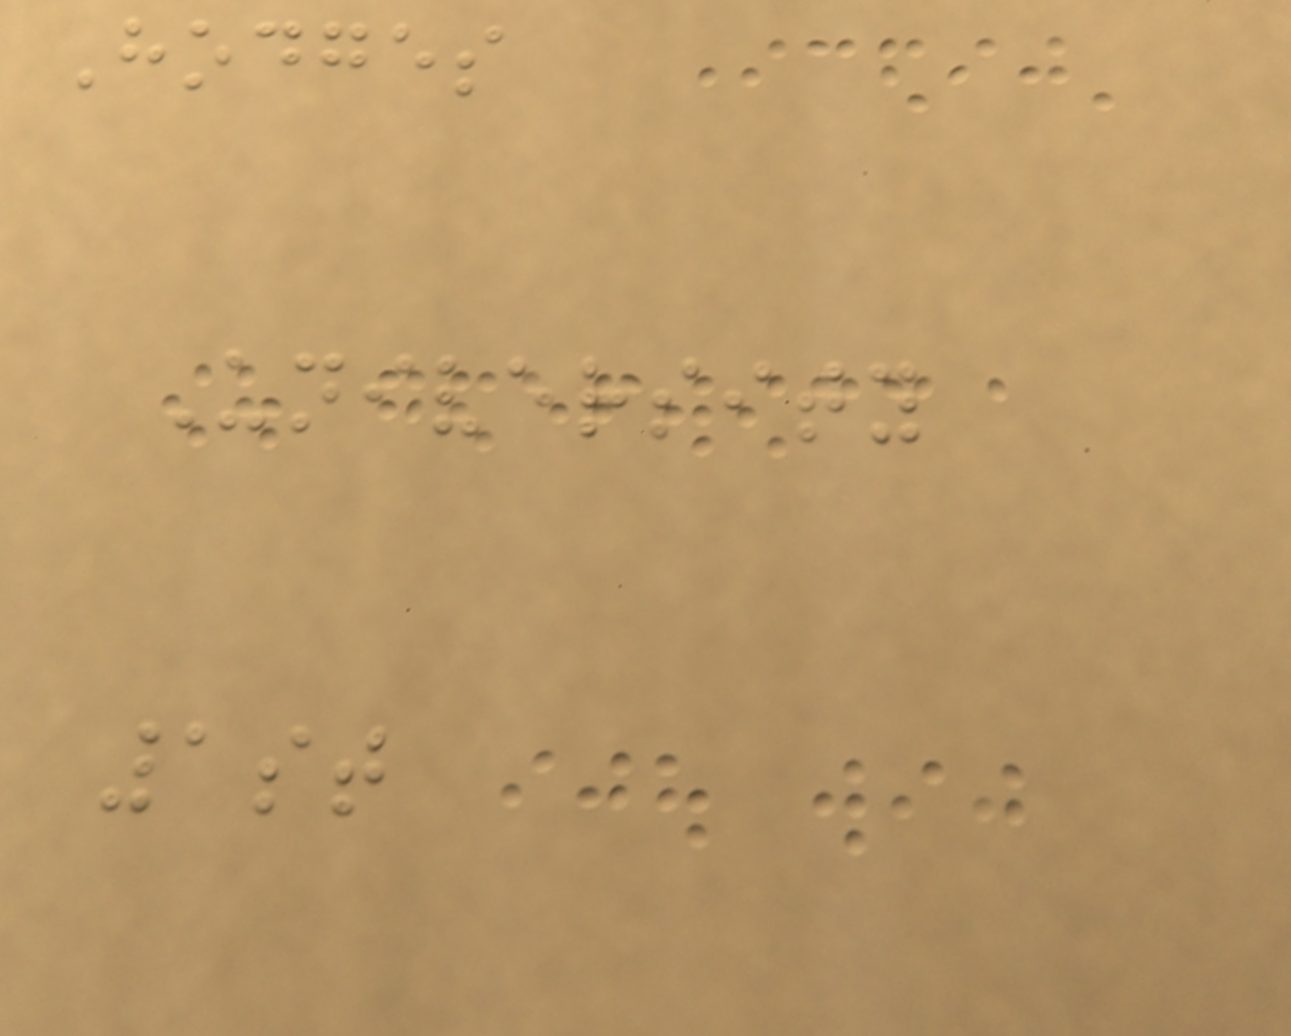Hodges
University
1st
